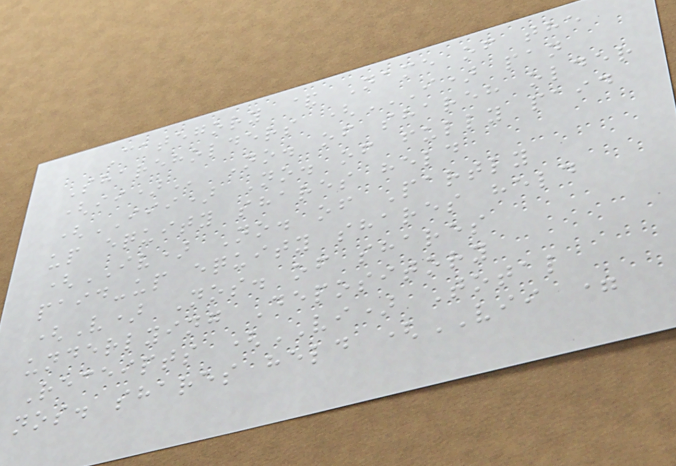Category & Name of the
Shareholders (I) PAN
(II) No. of shareh older
(III) No. of fully paid
up equity shares held
(IV) No. of Partly
paid-up equity shares held
(V) Nos. of shares
underlying Depository
Receipts (VI) Total
nos. shares held (VII =
